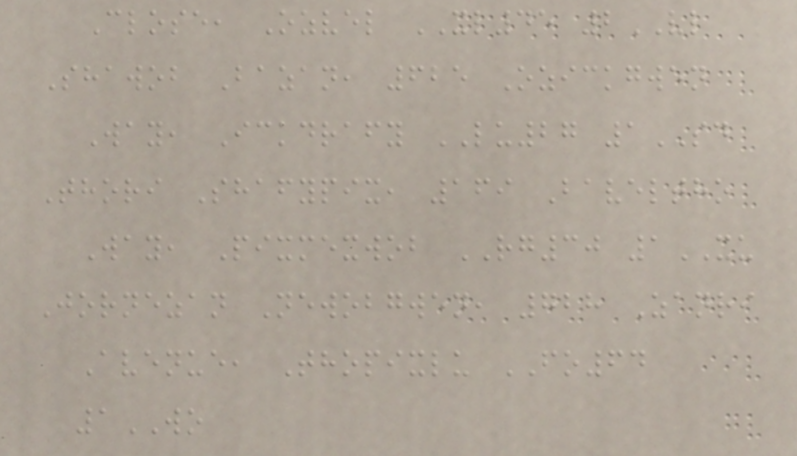Close, Ozvel XL45 2VL
Shawob Bazan, 625 Ozickgwen
Way, Ickdrafy LU27 1SD
Thori Shafypix, 169 Baveltho
Way, Pixmexwob RG30 1XU
Jornezan Newobgwen, 728 Zanri
Avenue, Thopixlu FO64
1WO
